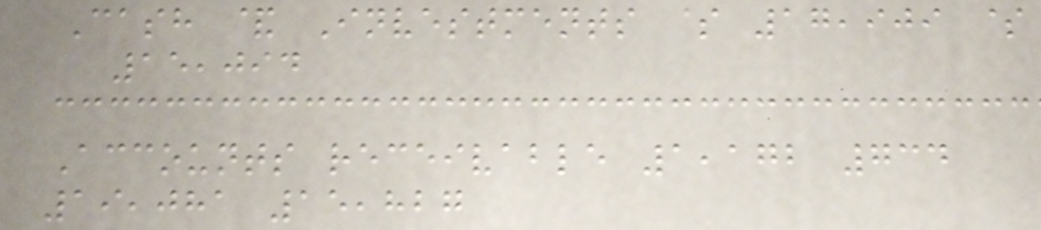Cash & Investments $ 17,909 $
15,094
Accounts receivable 1,172 734
19,081 15,827
